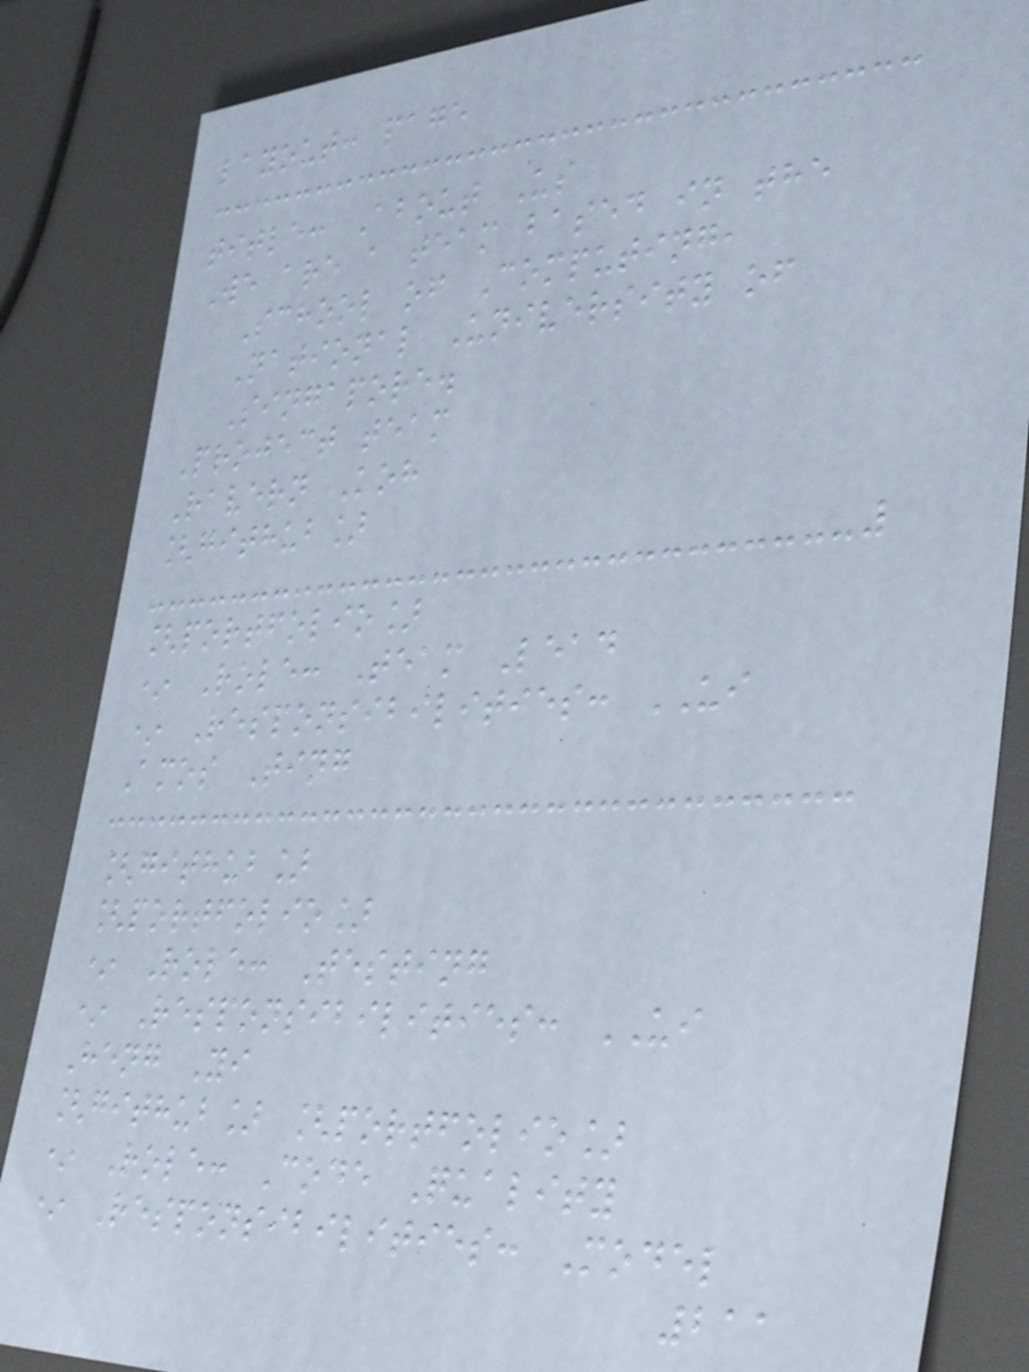layout: page
title: About Us
We are a team based in the
School of Computing,
National University of
Singapore.
Project team
Ravern Koh
[github]
[portfolio]
* Role: Team Lead
* Responsibilities: UI
Amos Ting
[github]
[portfolio]
* Role: Testing
* Responsibilities: UI
Heng Yi
[github] [portfolio]
* Role: Code Quality
* Responsibilities: Model
211
